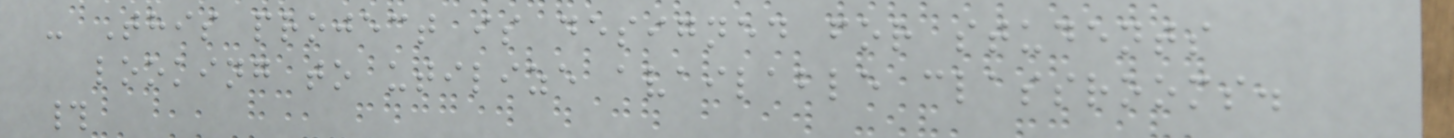- This project is designed for students
looking to utilize available classrooms.
#
